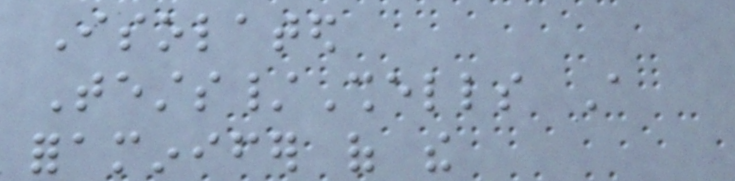Isolated
Tests/Shells A
foraminifer of the
